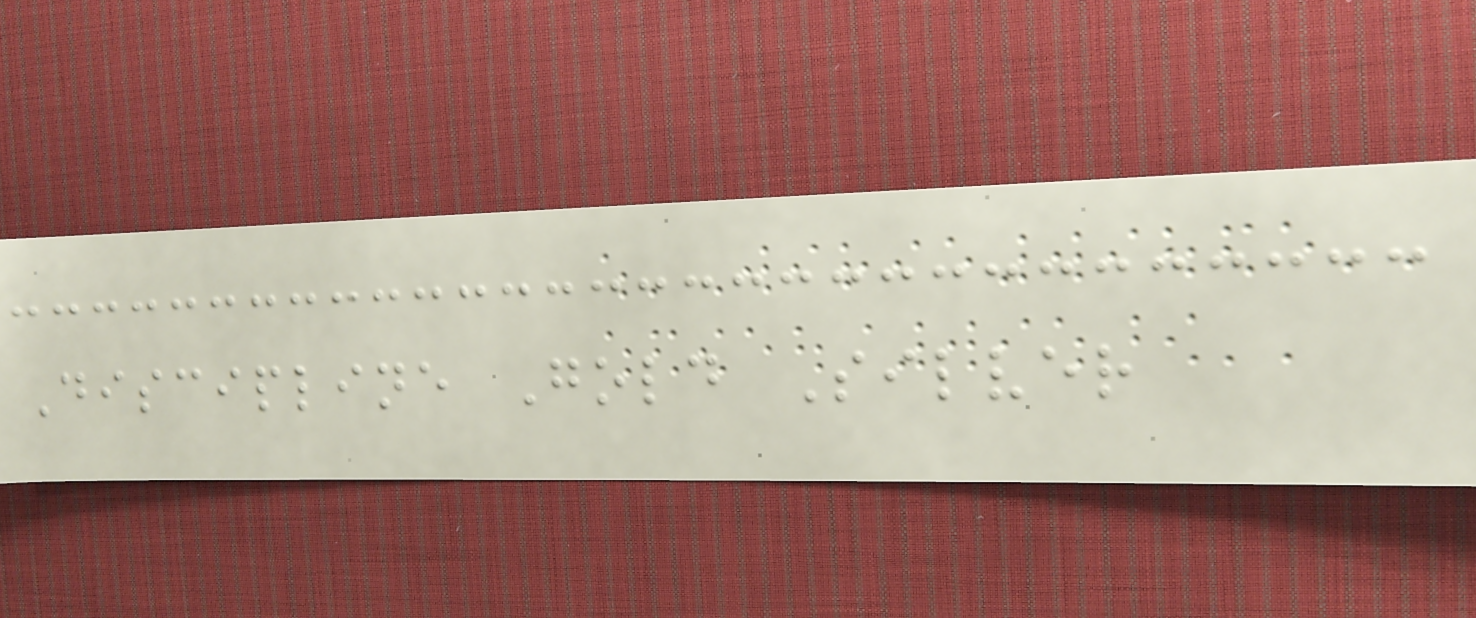Discipline Gold Silver
